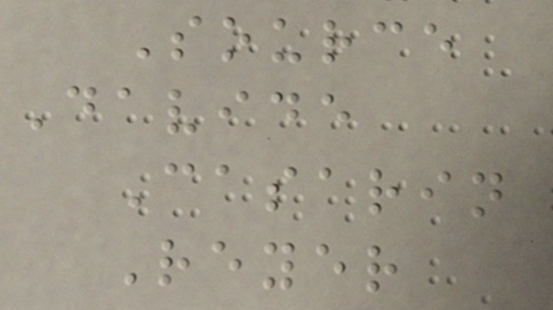Source
Davide
Casarin
Reyer
